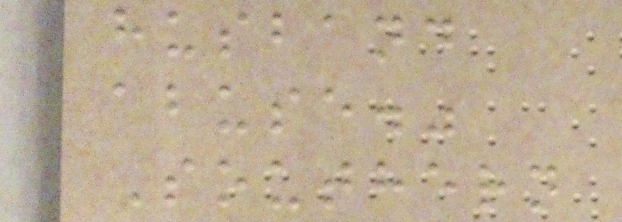husband
abuse."
Southern
